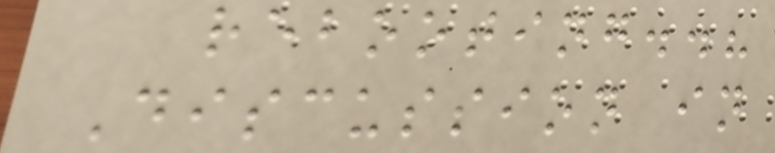rebooting..?
Discussion in
